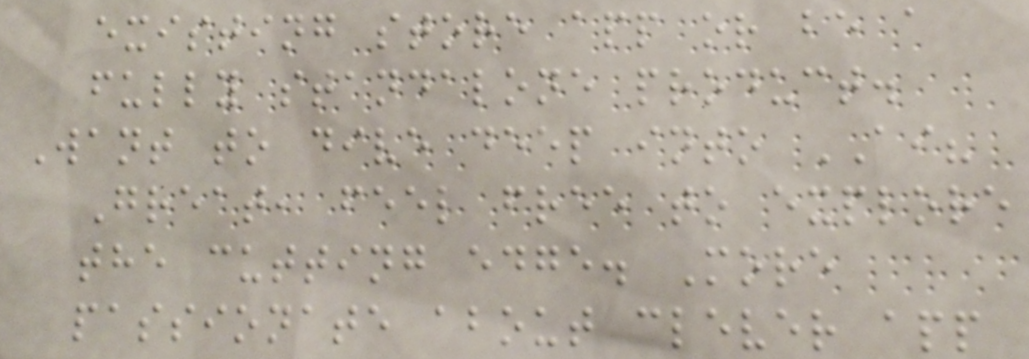existing store app or be a
fully standalone product.
Want to dive deep into AI?
Great, feel free to explore
the cutting edge. More
passionate about clever app
